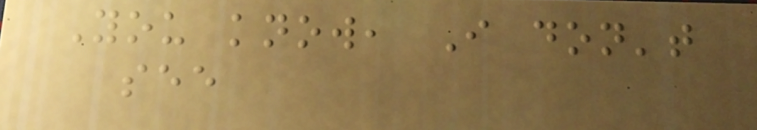You know, I don't
see
